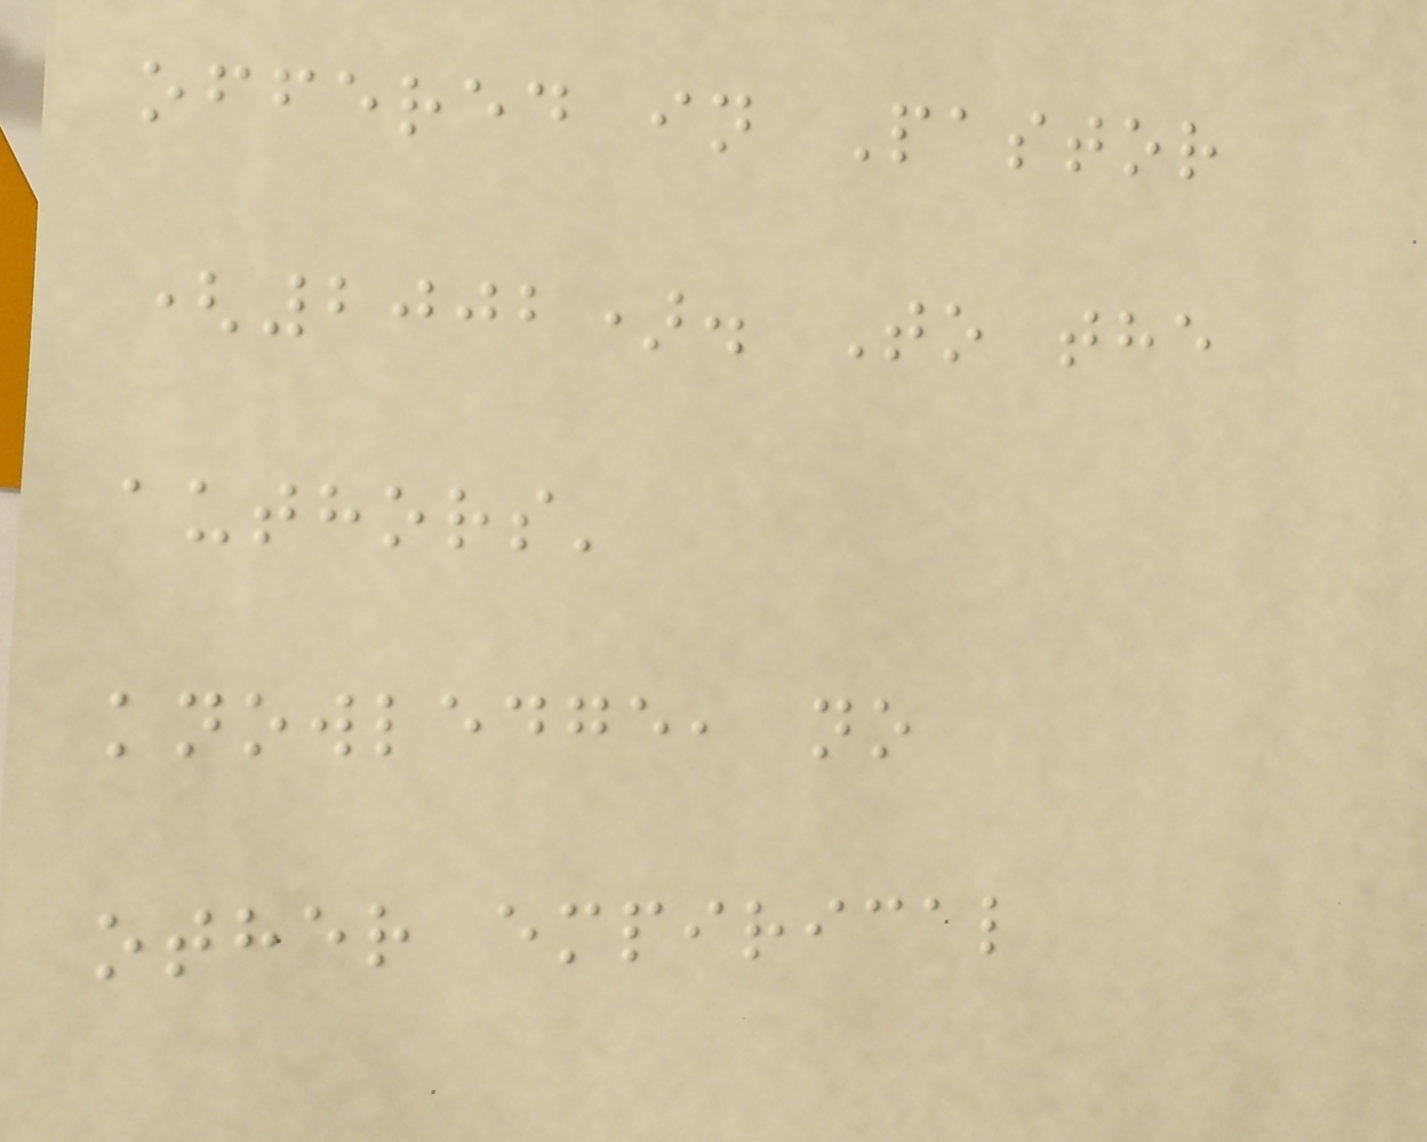offered in Pastor
(2002). To the
authors'
knowledge, no
other empirical
